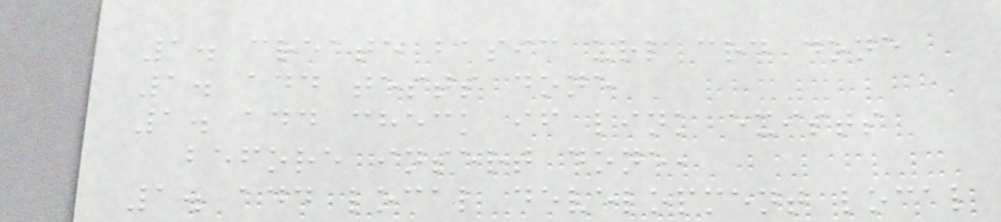1. create basic url crd done
1. add tests done
1. add check if link exists
before insert done,
1. add local development local
